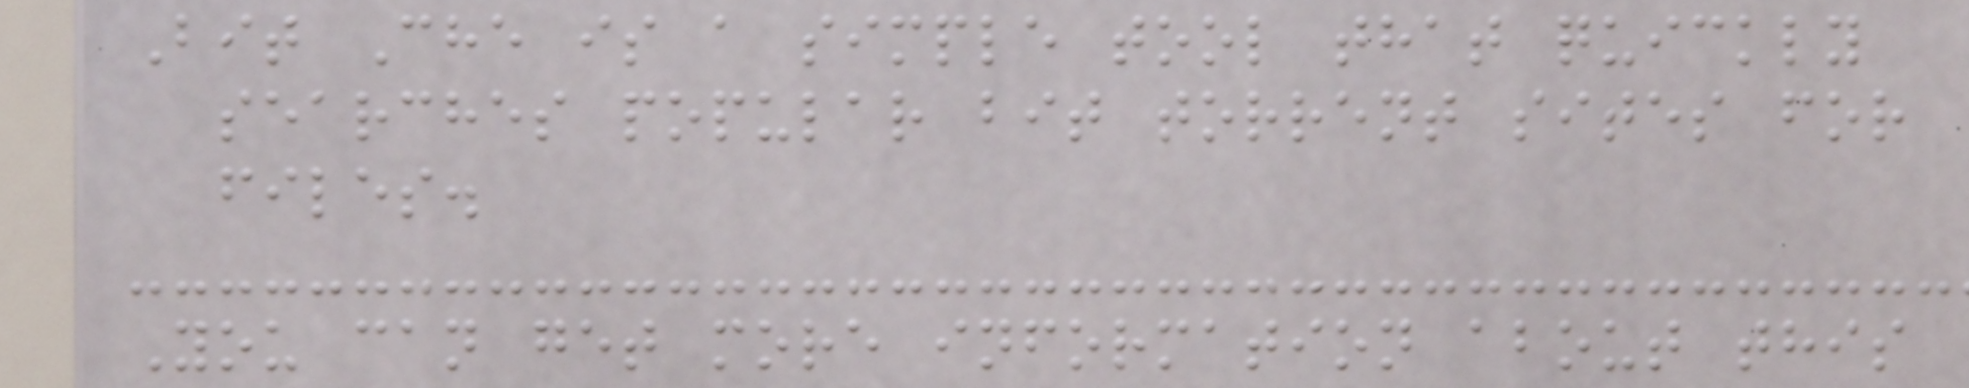Bit Che is a simple tool that quickly
searches popular bit torrent sites for
files.
You can get more information about this
